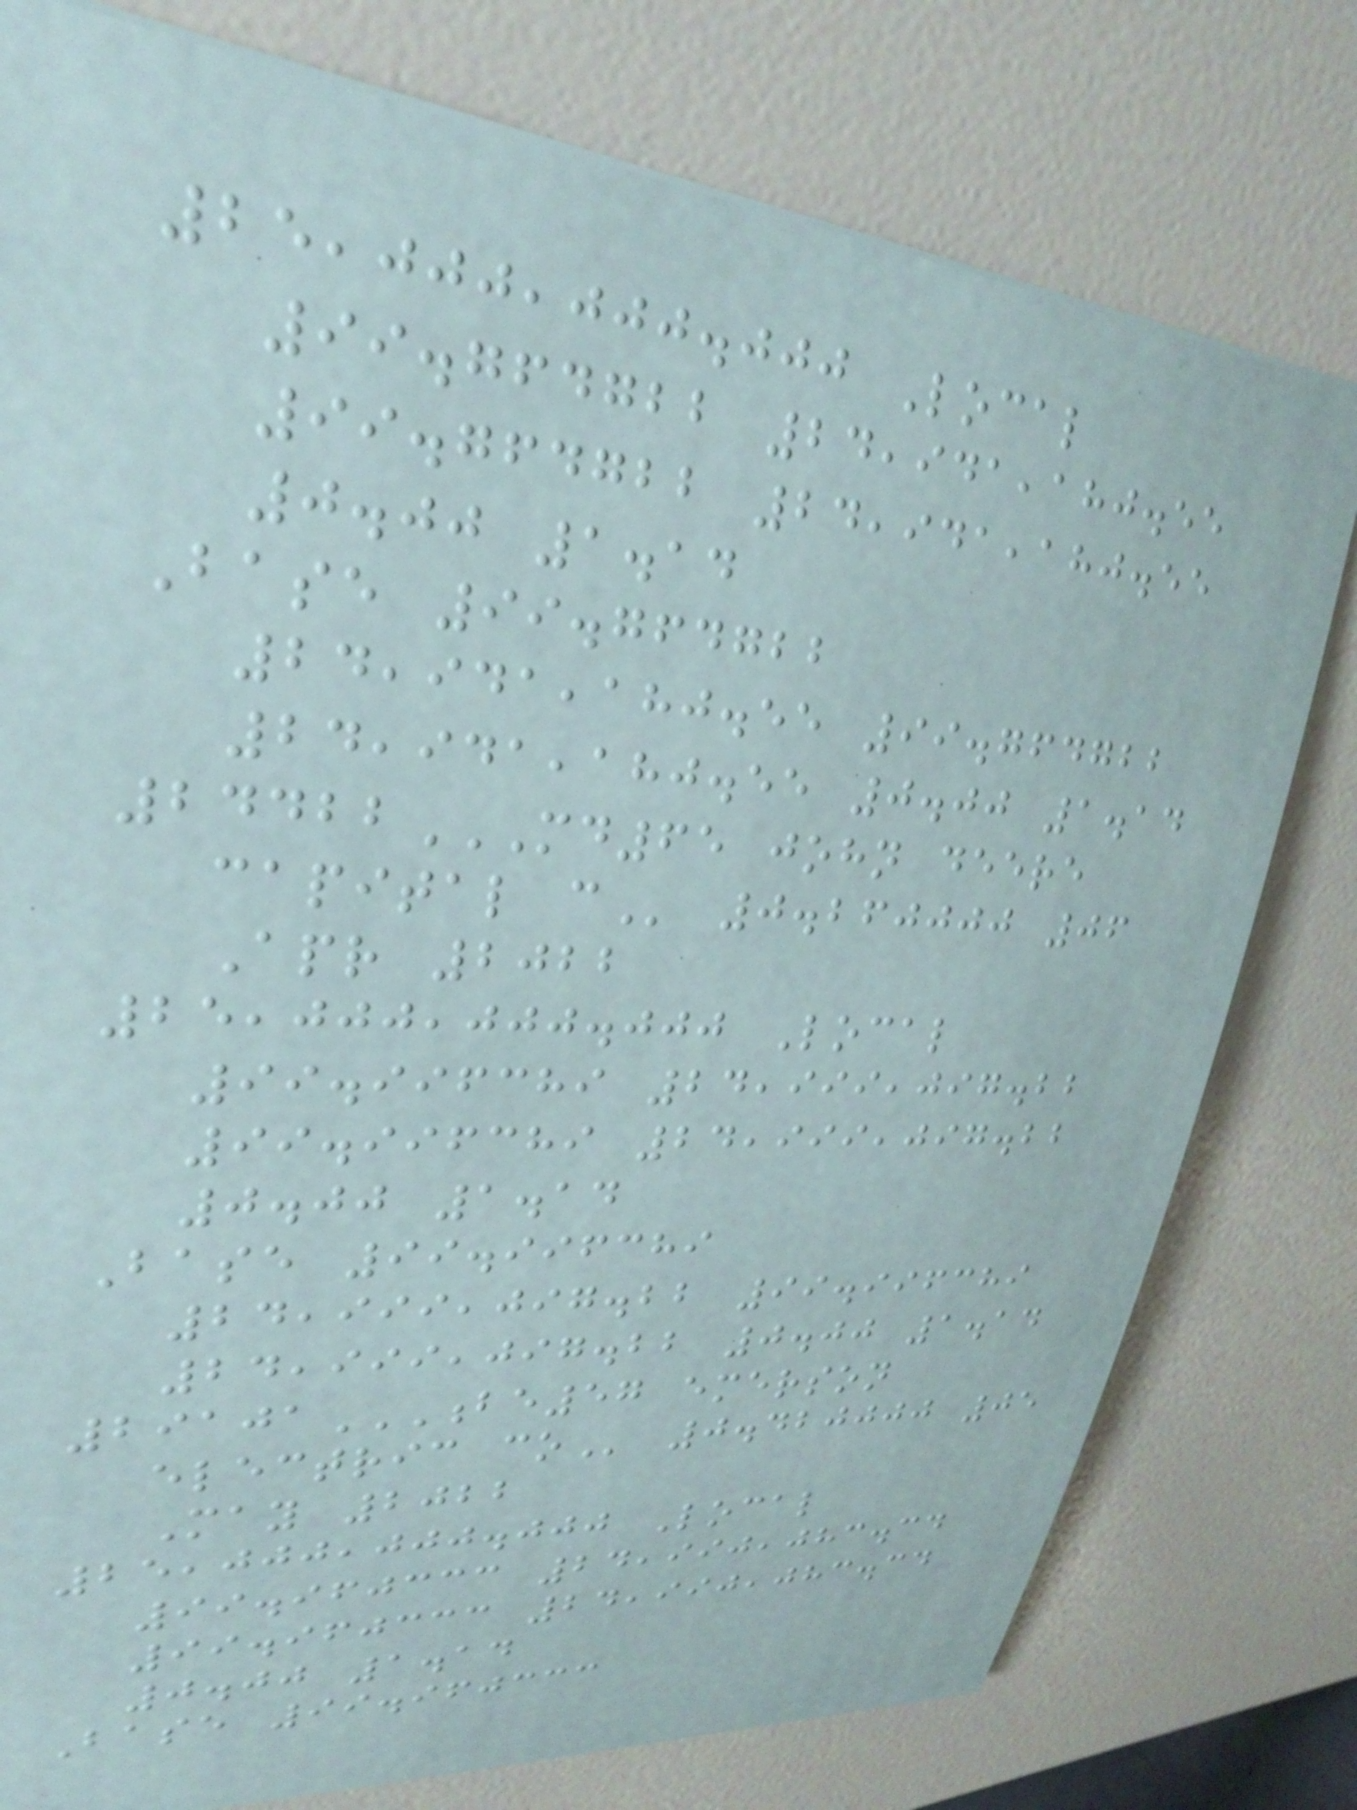25,000,000.000 Local
99.764722 24,941,180.55
99.764722 24,941,180.55
0.00 1.14
Base 99.764722
24,941,180.55 99.764722
24,941,180.55 0.00 1.14
24422MD65 JOHN DEERE
CAPITAL C 0.260000 06
Apr 2022
25,000,000.000 Local
99.996389 24,999,097.22
99.996389 24,999,097.22
0.00 1.14
Base 99.996389
24,999,097.22 99.996389
24,999,097.22 0.00 1.14
29101BE57 EMERSON
ELECTRIC CO 0.420000 05
May 2022
25,000,000.000 Local
99.960333 24,990,083.34
99.960333 24,990,083.34
0.00 1.14
Base 99.960333
